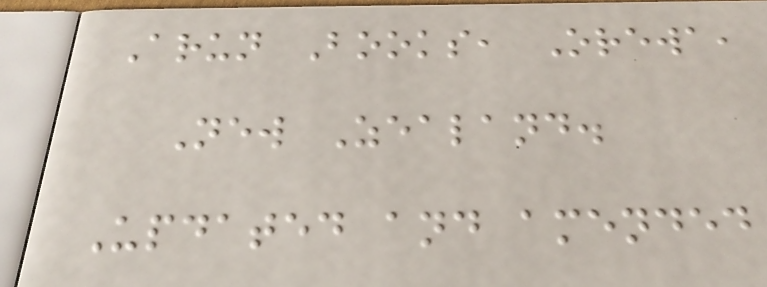Arun Books, Orewa,
New Zealand.
Updated and amended
